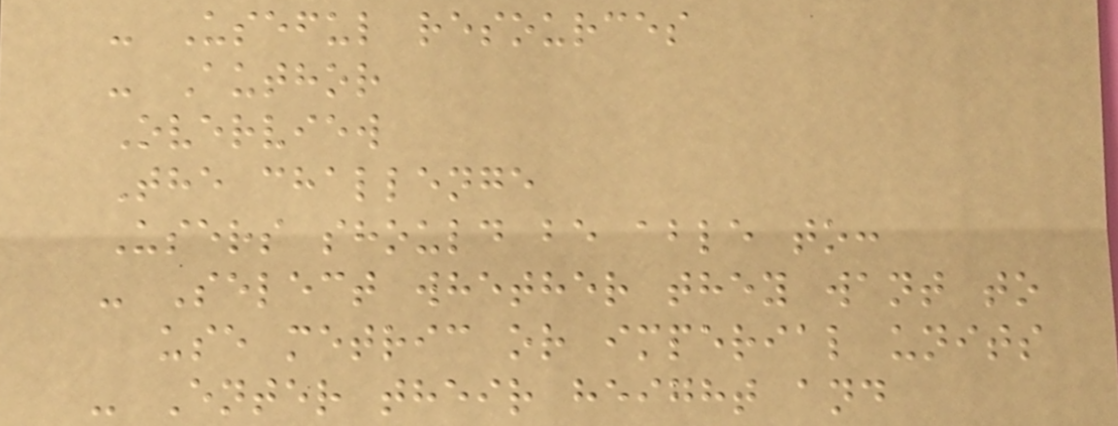- Useful resources
- Author
Overview
The challenge
Users should be able to:
- Select whether they want to
use metric or imperial units
- Enter their height and
